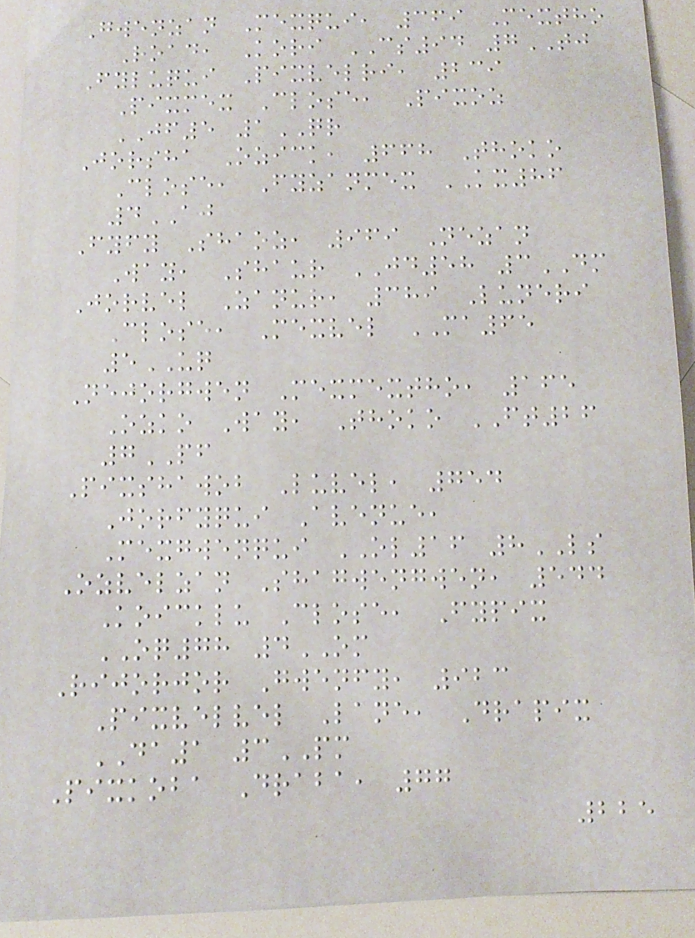Gwenzan Mexqui, 369 Mextho
Road, Kori CS94 7TJ
Fyluqui Pixvelri, 239
Pixmex Close, Pixoz
JF5 1QR
Jorsha Ozick, 668 Thoko
Close, Fyzanmex KX86
4AJ
Fyfy Shaoz, 969 Nezan
Way, Shaur JD58 3DM
Jorvel Zanur, 389 Luneri
Close, Mexvel MA65
5UQ
Nejorgwen Mexmextho, 165
Ozko Way, Thoko FT26
7PF
Pixshawob Luvel, 754
Jorfyqui Avenue,
Mexgwenqui OL16 8LS
Ozvelzan Shagwengwen, 544
Koicklu Close, Fypix
OQ78 4OM
Rijorjor Gwenfy, 923
Pixvelvel Lane, Drapix
DA1 3PM
Pixkoba Draba, 77
225
